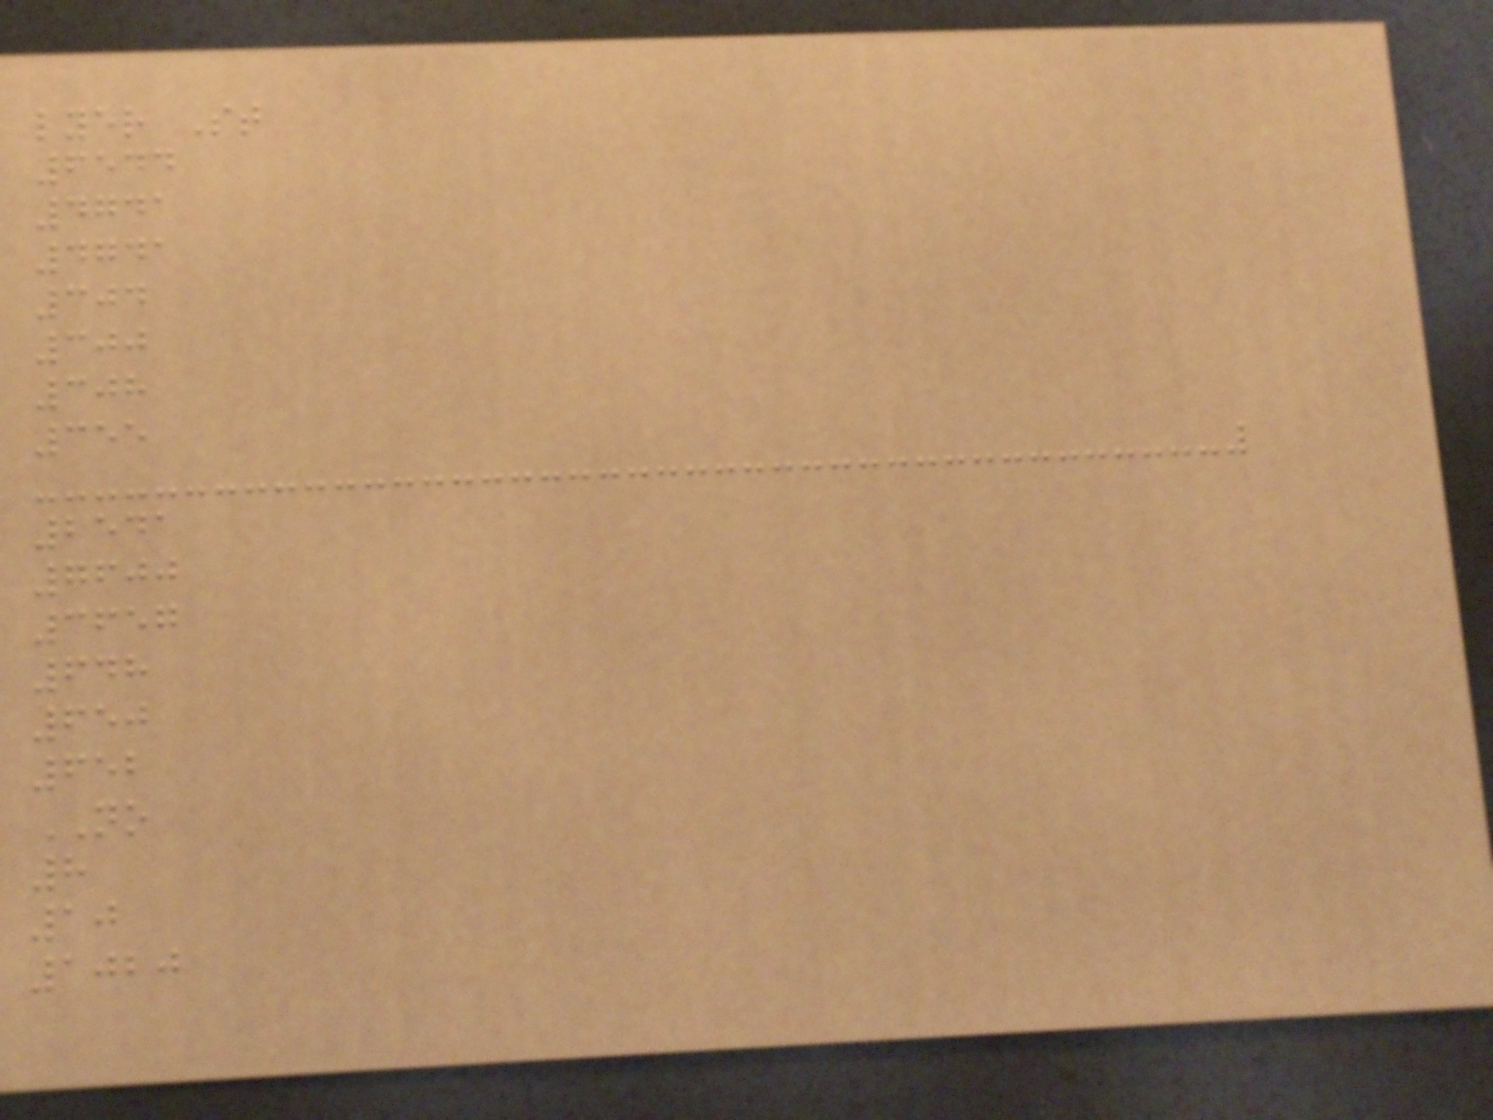lyer St
6544
4741
4741
304
300
308
355
2541
7600
3657
648
650
652
NO
8
10
1020
